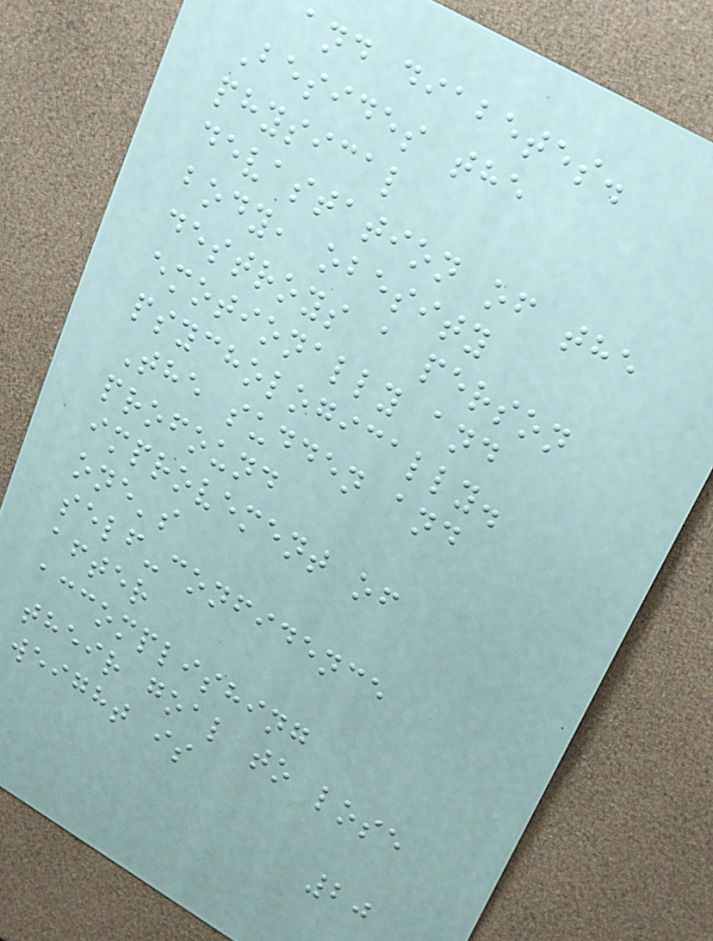and diabetes.
Besides the
physical
devastation of the
body, obesity
destroys a person
emotionally and
psychologically.
The sudden and
profound
improvement of
one's
self-confidence
after
accomplishing
their goal to lose
weight is
20
